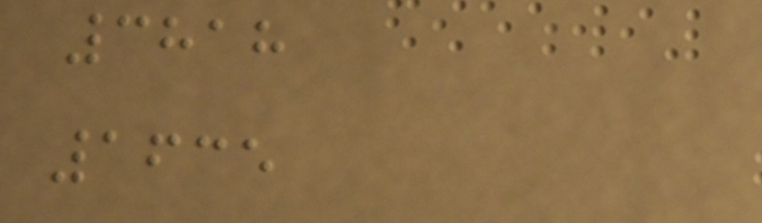3818
1635
